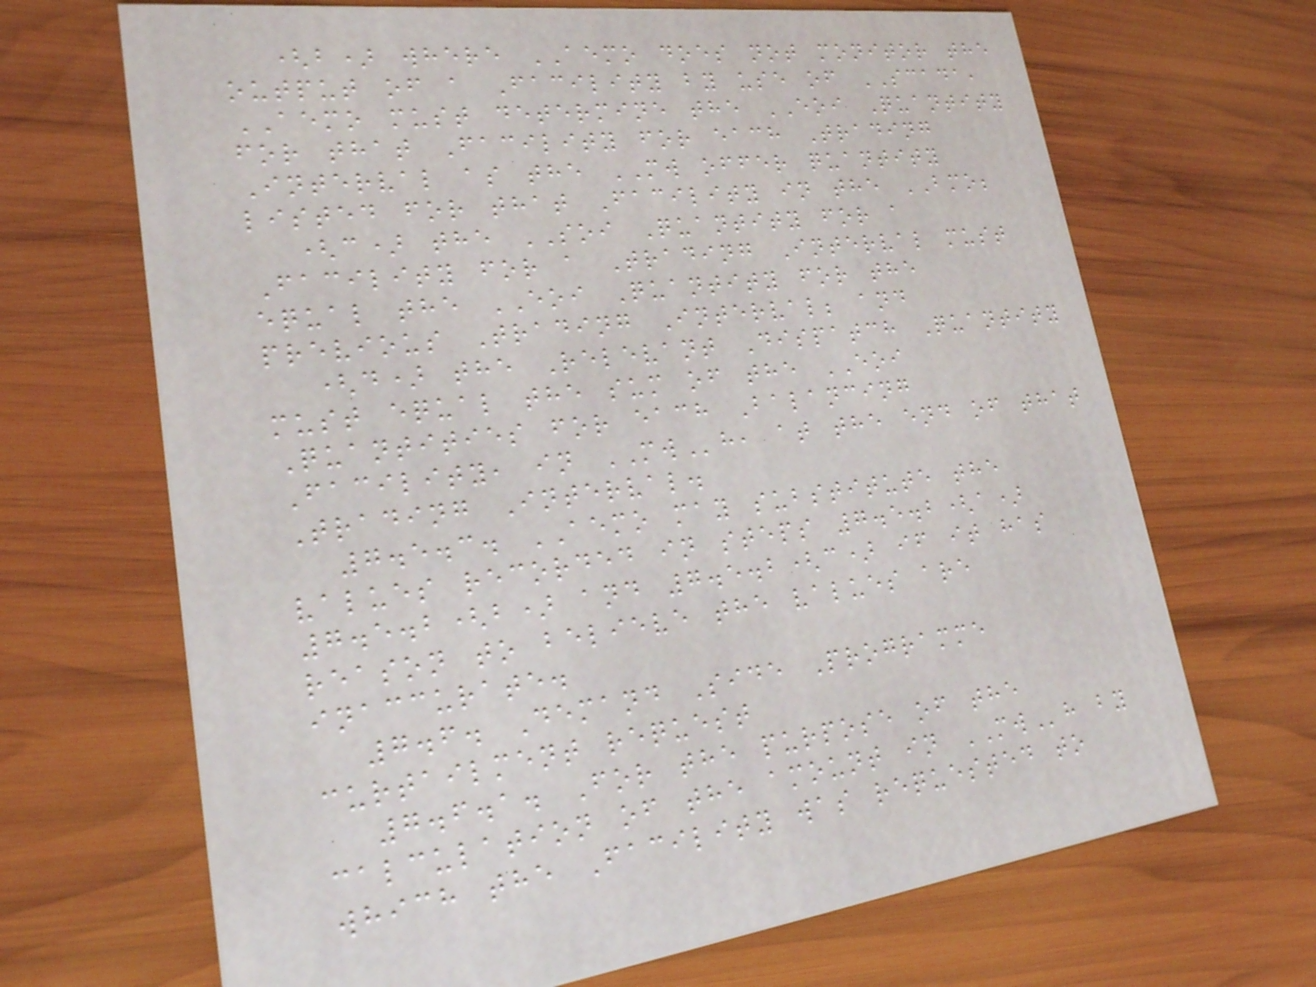(b) where AEMO does not monitor the
output of a Facility by use of SCADA,
AEMO must determine the EOI Quantity
for that Facility for each Trading
Interval as the MW offer quantity
listed for that Facility in the BMO;
(c) the SOI Quantity for a
Facility for a Trading Interval must
equal the EOI Quantity for the
previous Trading Interval; and
(d) the Relevant Dispatch Quantity
must equal the sum of the EOI
Quantities for each Balancing
Facility, in MWh, at the end of that
Trading Interval.
7.5.3. AEMO may substitute the
values recorded in steps 7.5.2(a)
7.5.2(b) and 7.5.2(c) if it has
reason to believe the values are
inaccurate.
7.6. Demand Side Programme
curtailment request
7.6.1. For the purpose of the
calculation of the amount in MWh by
which the Facility was requested to
